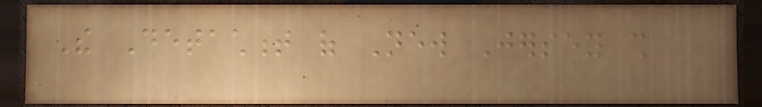The Detachment of New Jersey shall
